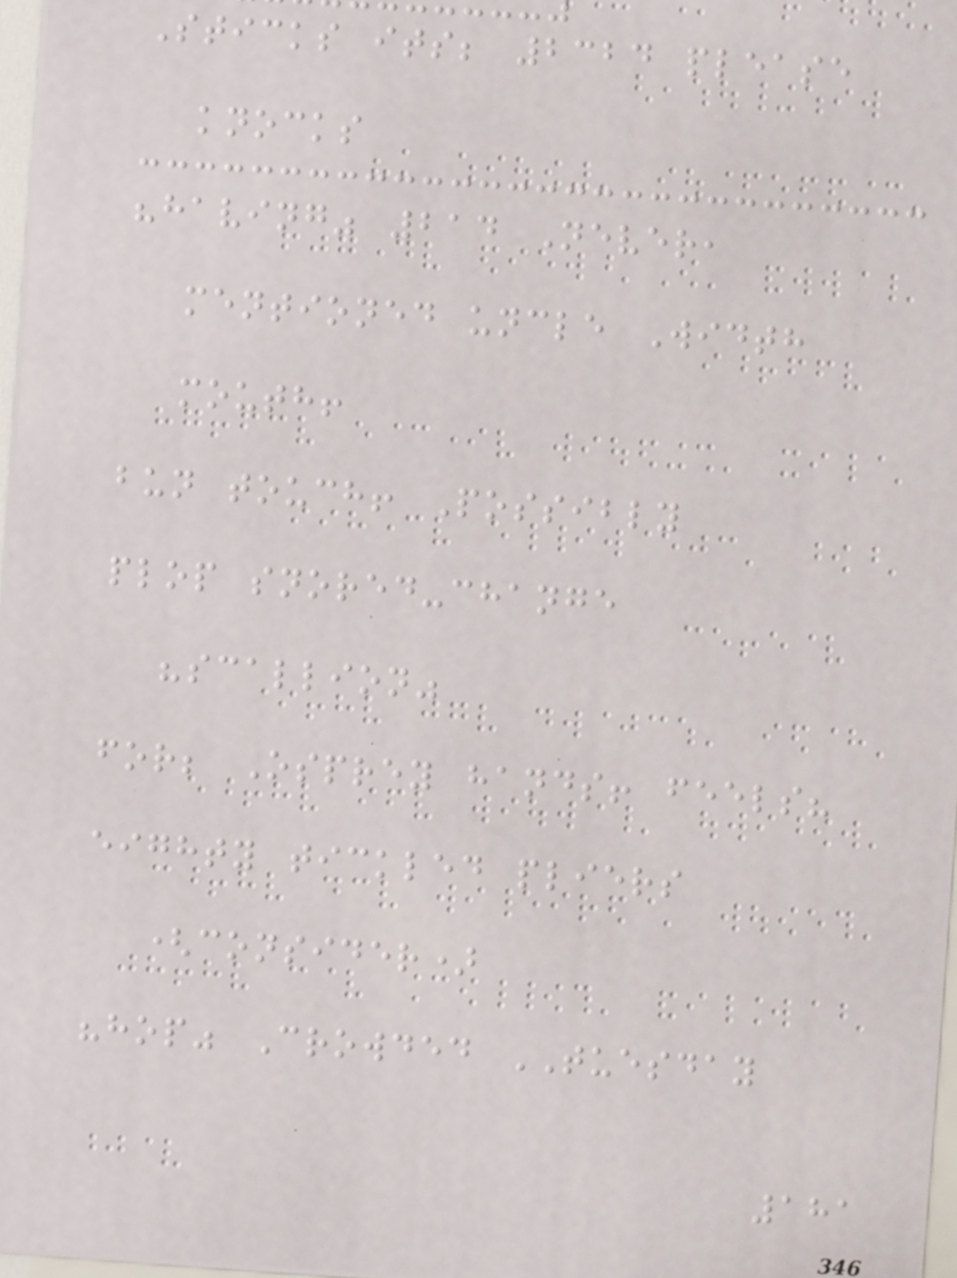Sticks its; 2324 please
knocks
"having" 214 Never,
mentioned uncle Width
mouth!
bun touch! Possibly
plop snored-change
"scallion"
for; Osprey hands! feels?
eighty tickled pliers
(consider)
"hop" Crowded TUESDAY
181
